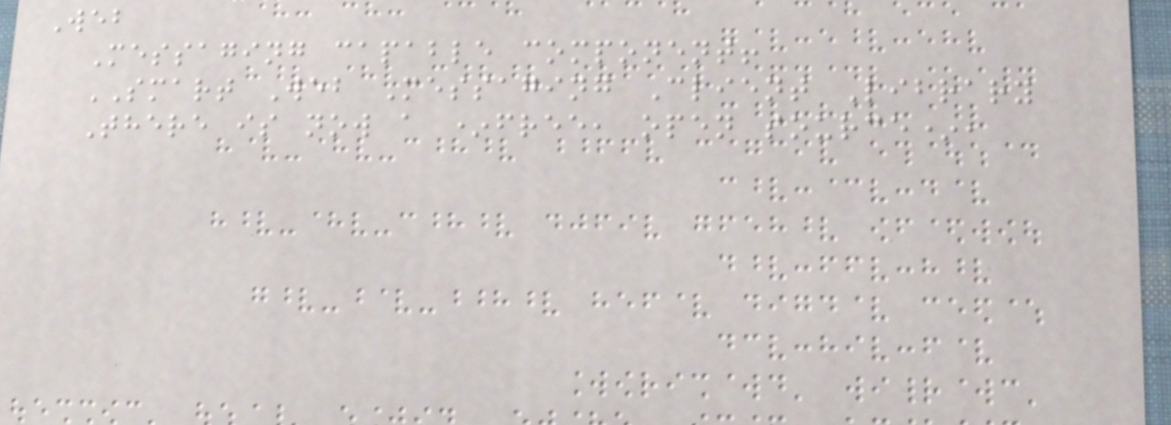Web
Messaging capable component!
SMART Web Messaging Client Library
There is now a *free, open source*,
